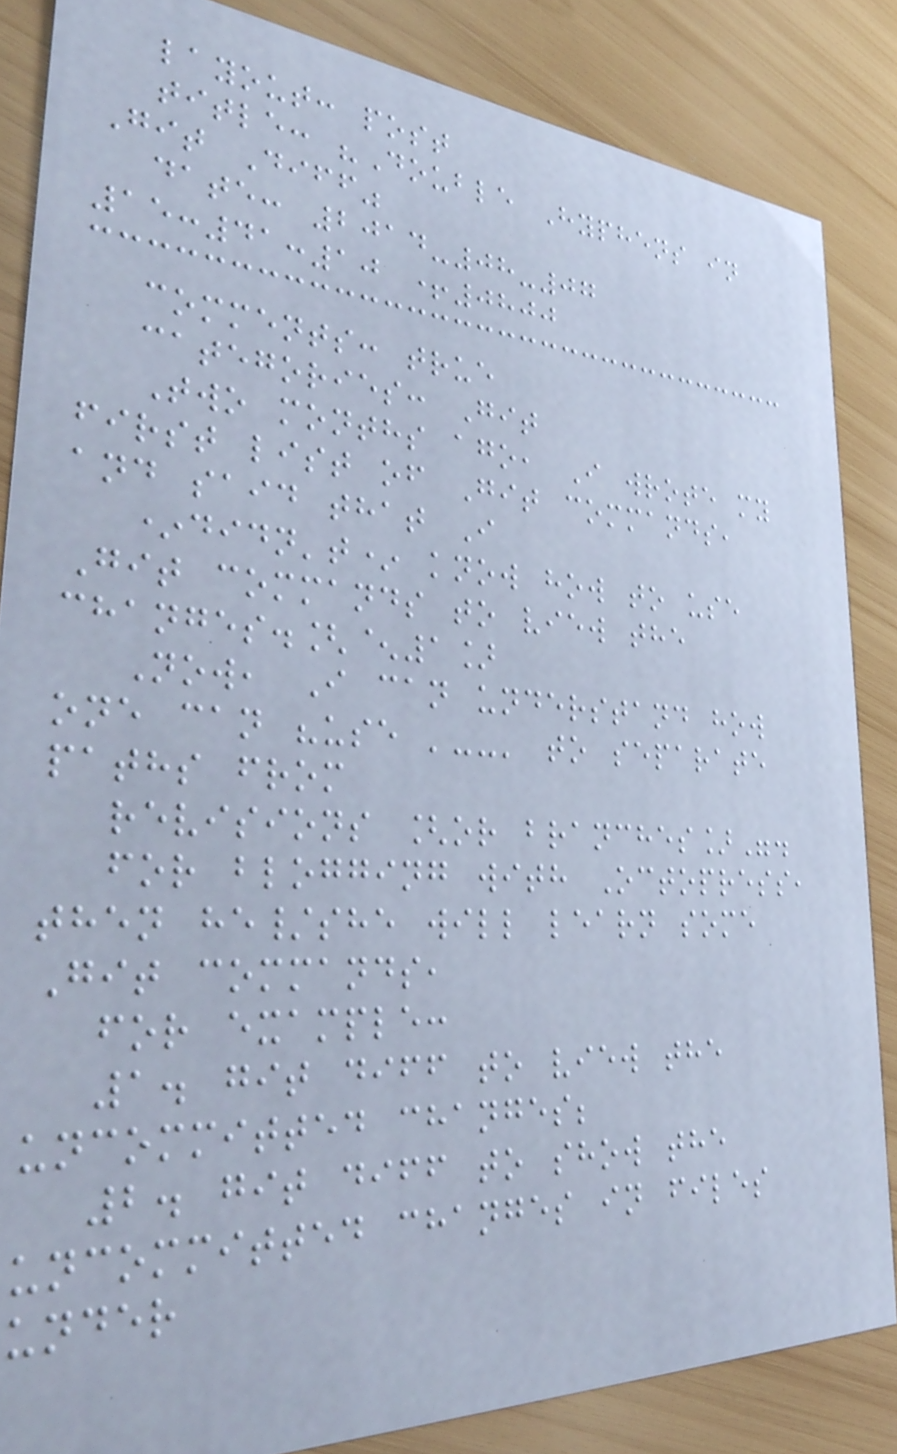layout: post
title: "Double Hyphens in
Git Diff"
date: 2014-08-07
15:41:10 +0800
comments: true
categories: Git
Two months ago, I wrote my
first list of Git commands,
and said that I
*didn't* know how to use
Git commands to view the
changes.[^1]
Now, I can understand how
one can "use '--' to separate
paths from
revisions [or branches]".
for blogging with Octopress,
then he/she will learn some
Git commands,
for example:
1. git diff to view the
uncommitted changes;
2. git diff to show the
uncommitted changes in files
under
